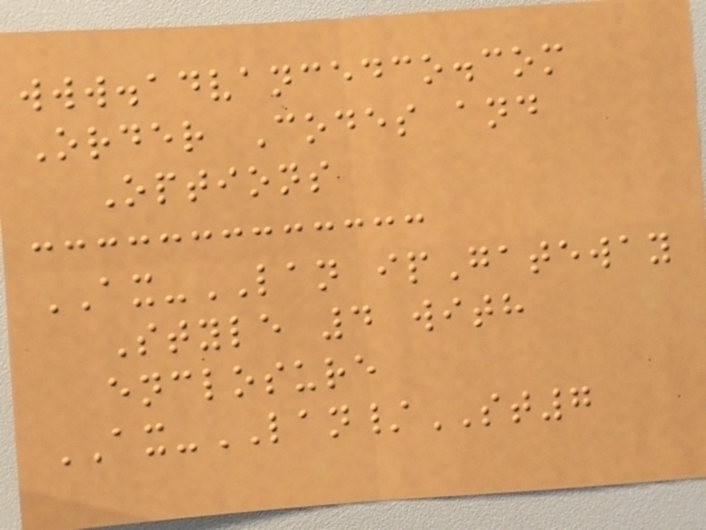www.advancedco.com
Order Codes and
Options
AX-LAN ipGateway
Style 4 with
enclosure
AX-LAN/ST7
